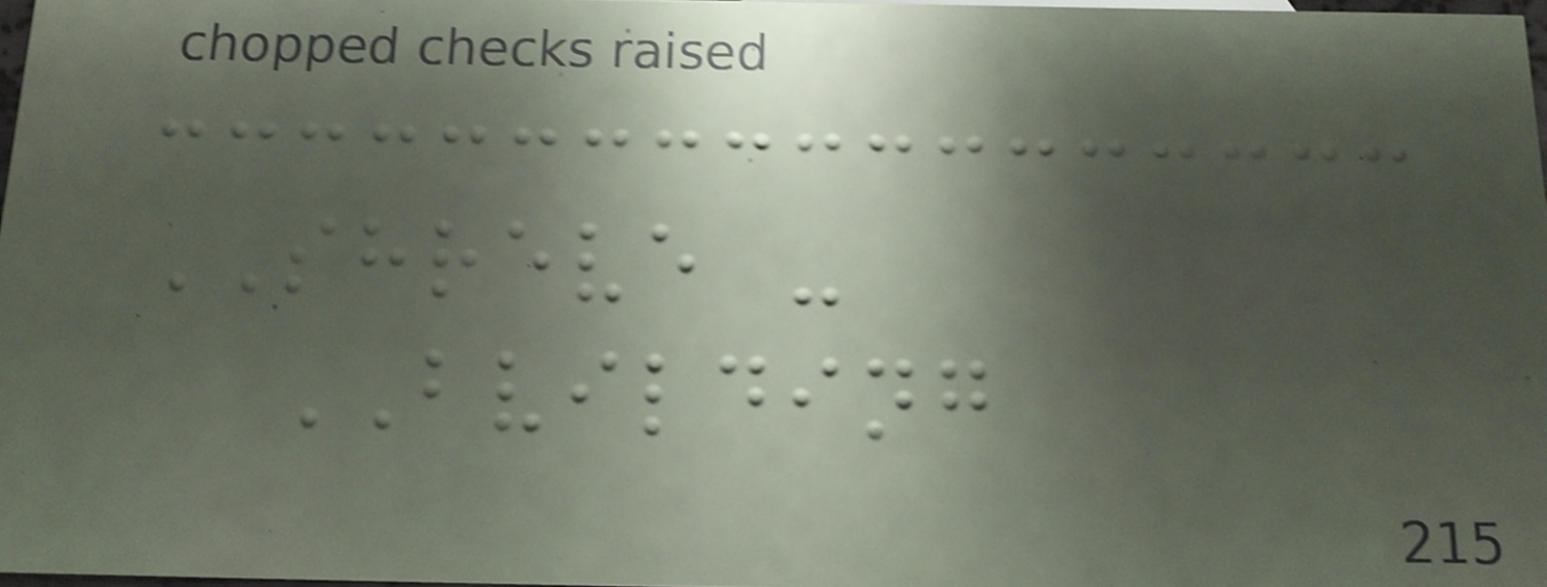SHREVE -
BVILDING
